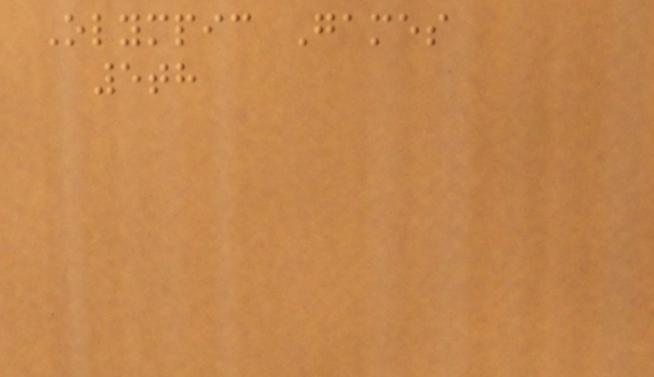Olympic Games
5th
